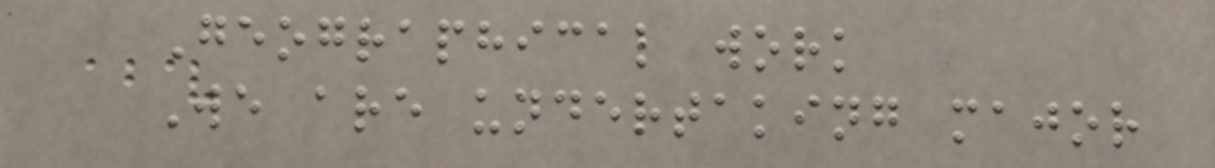Geographical work
We are undertaking major
